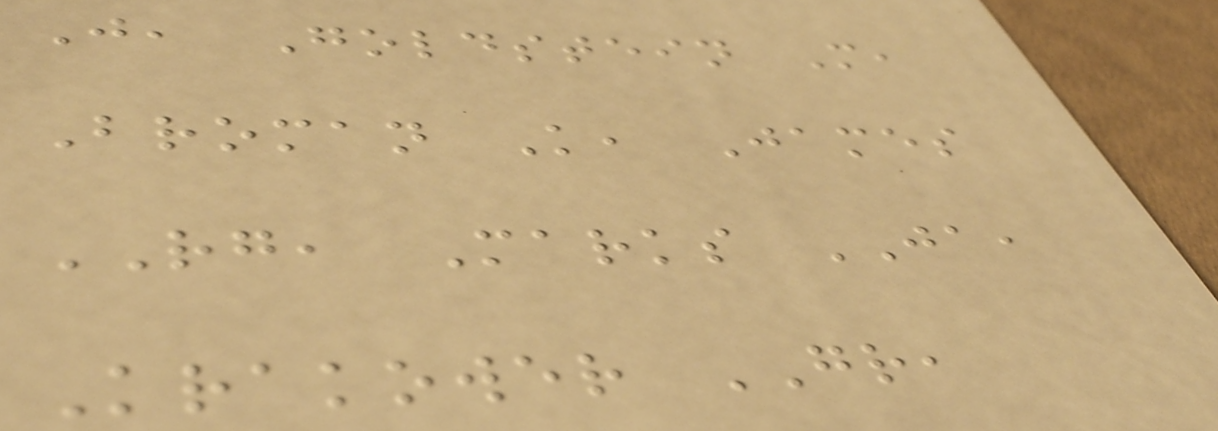J, Goldstein M,
Broman K, James
RG, Marks JA,
Krakower GR,
